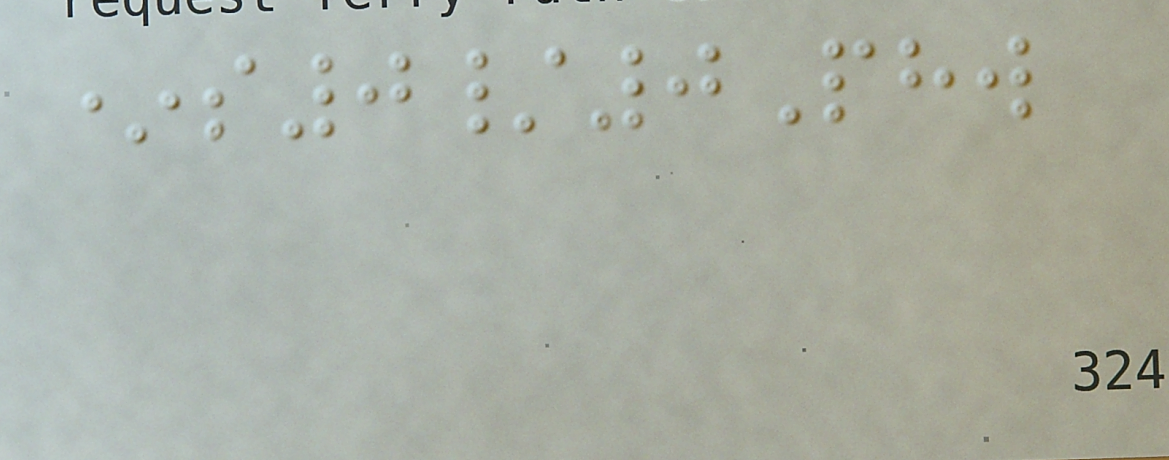*s0/0Phw
